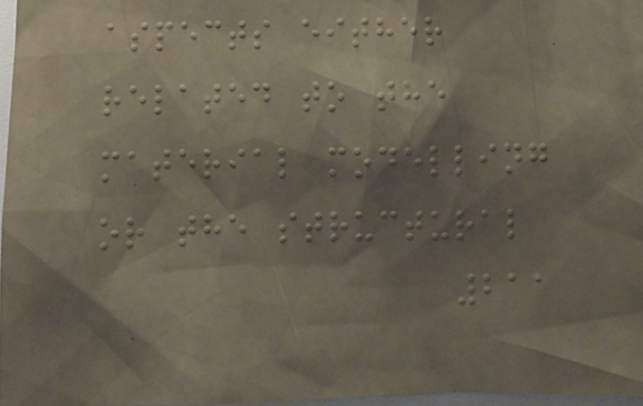aspects either
related to the
material modelling
or the structural
211
